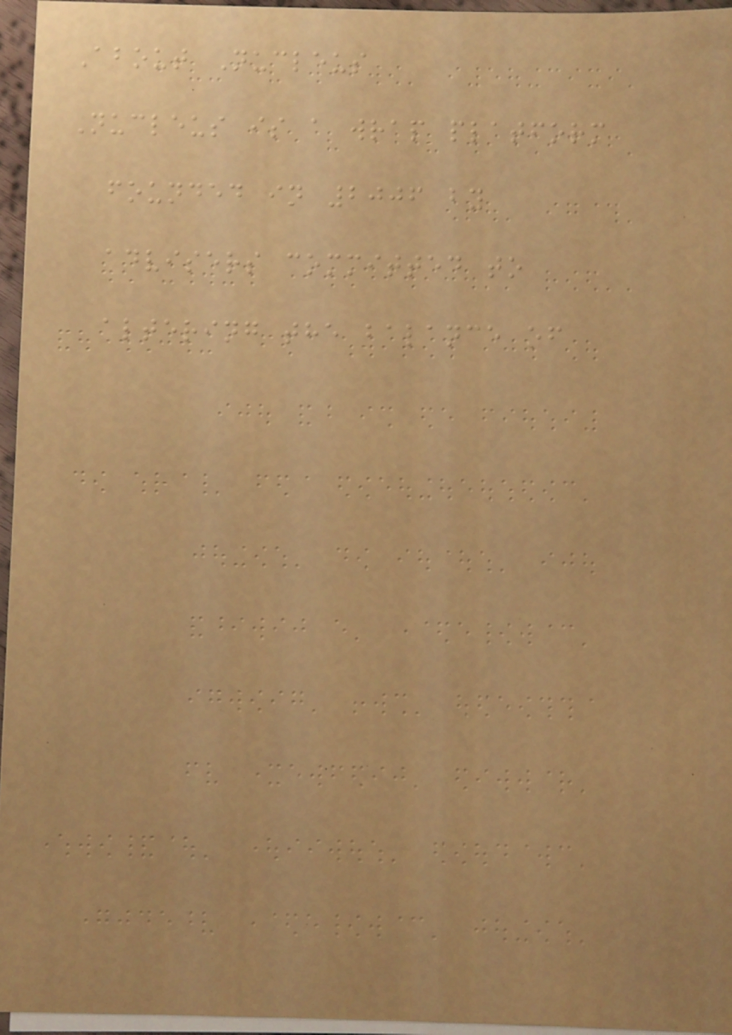About Nucleus
Nucleus is a wrap platform
founded in 2006 by
advisers committed to
altering the balance of
